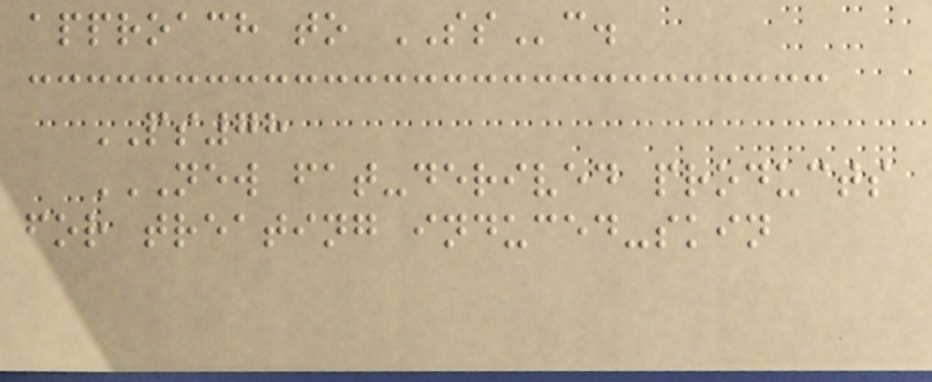approach to SSc.
PS78
NEW FAT-DERIVED PRODUCTS
FOR TREATING INDUCED-SKIN
